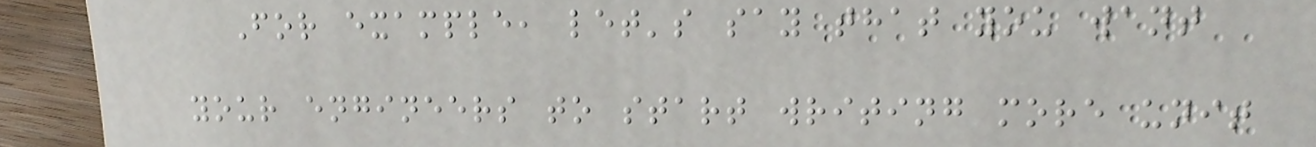For example, let's say that you want
your engineers to start writing more unit
